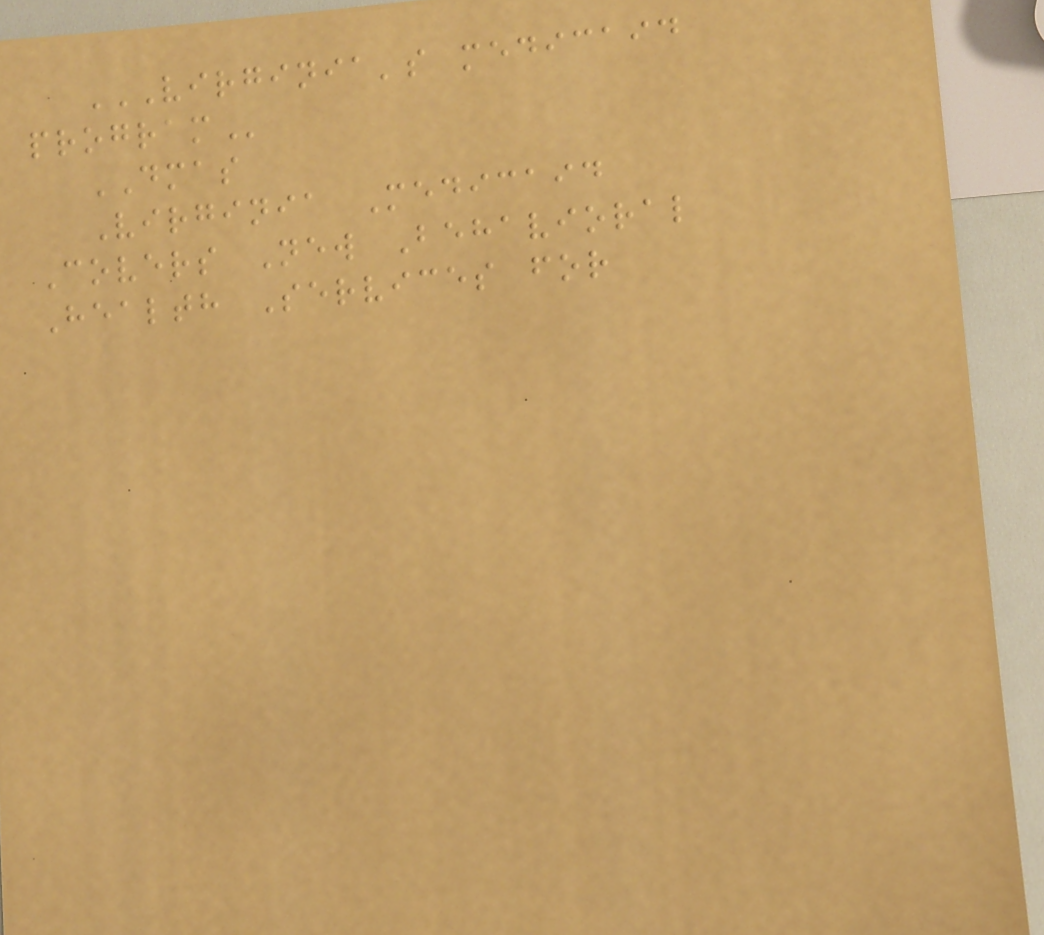VIRGINIA'S MEDICAID
PROGRAM
DMAS
Virginia Medicaid
Covers New Behavioral
Health Services for
